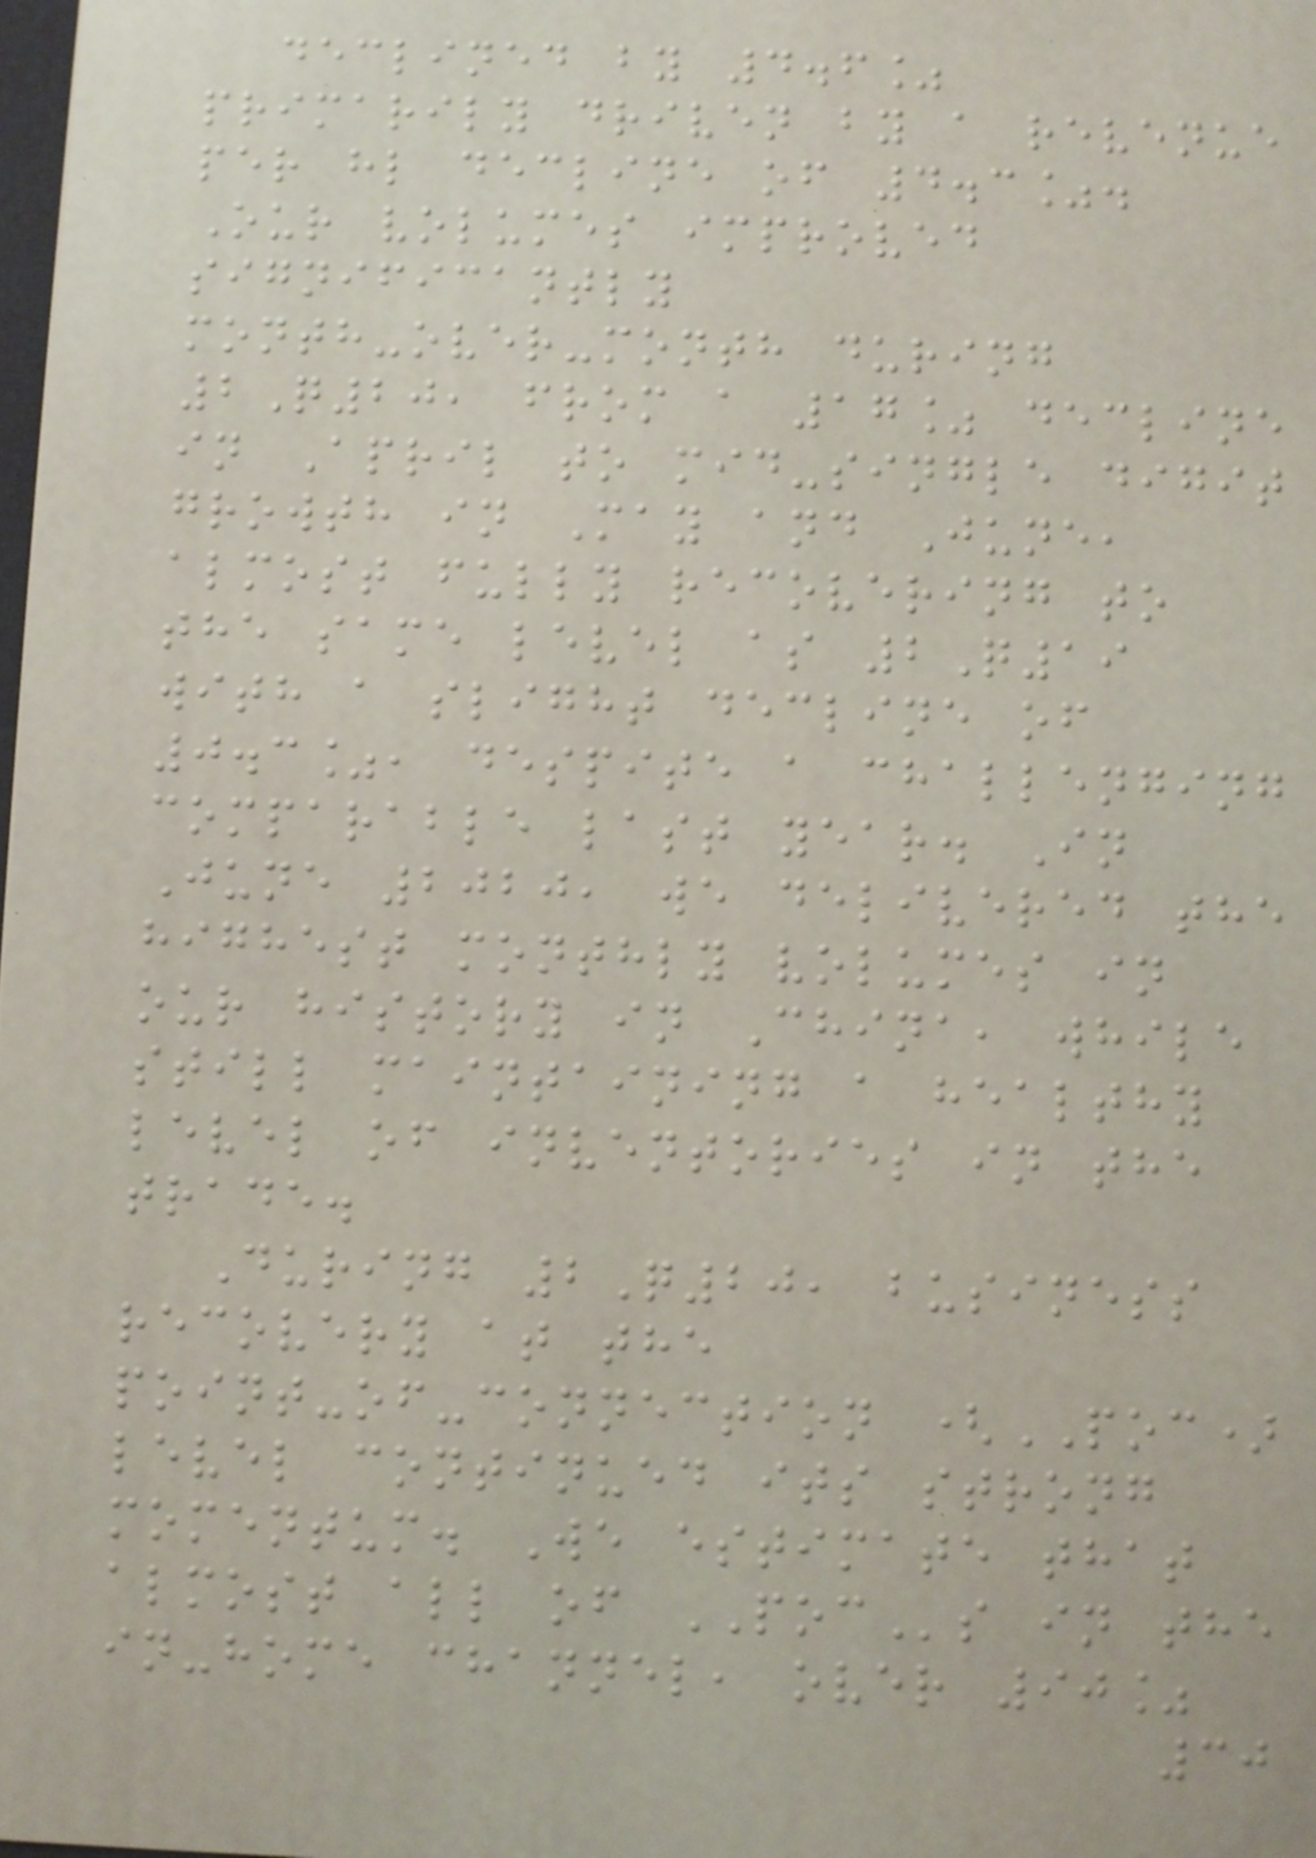declined by 4.6%
primarily driven by a revenue
per hl decline of 4.3%.
Our volumes improved
significantly
month-over-month during
2Q20, from a 17% decline
in April to mid-single digit
growth in May and June,
almost fully recovering to
the same level as 2Q19
with a slight decline of
0.3%, despite a challenging
comparable last year. In
June 2020, we delivered the
highest monthly volumes in
our history in China, while
still maintaining a healthy
level of inventories in the
trade.
During 2Q20, business
recovery at the
point-of-connection (POC)
level continued its strong
momentum. We estimate that
almost all of POCs in the
in-home channel, over 90%
30
